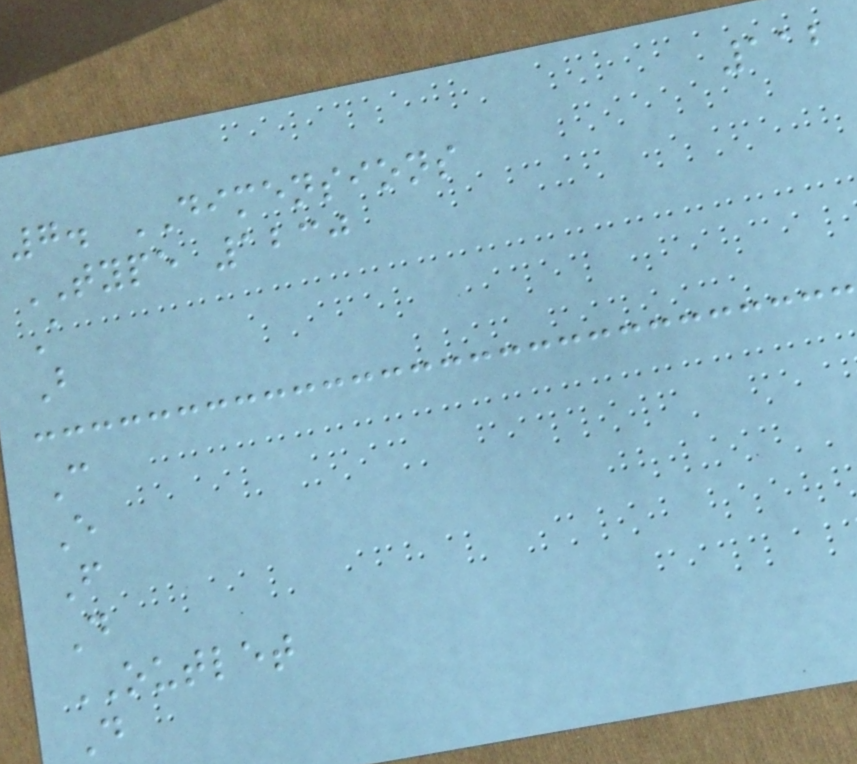112
7. DIMENSIONS
TYPE 1230
A
B
C
E
F
D
OUTLET
D
